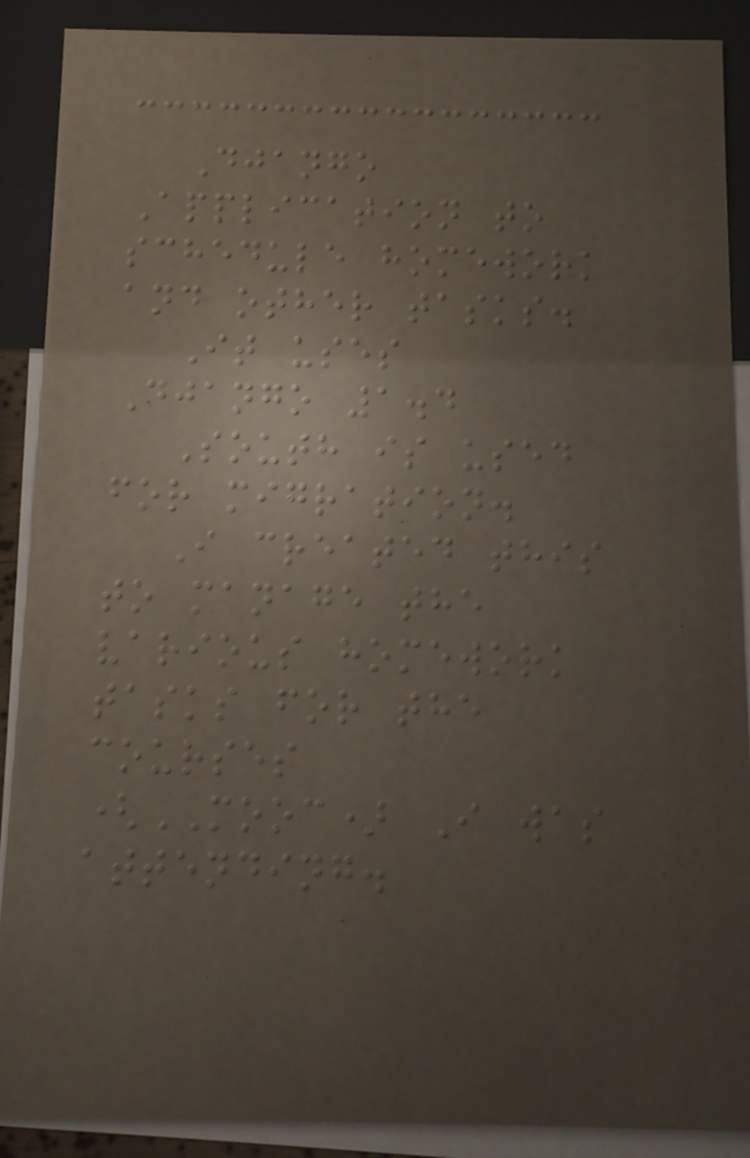Django
Application to
schedule homework
and other tasks.
It uses
Django 1.4
South is used
for migration.
I created this
to manage the
various homework
tasks for the
courses
(MOOC) I was
attending.
